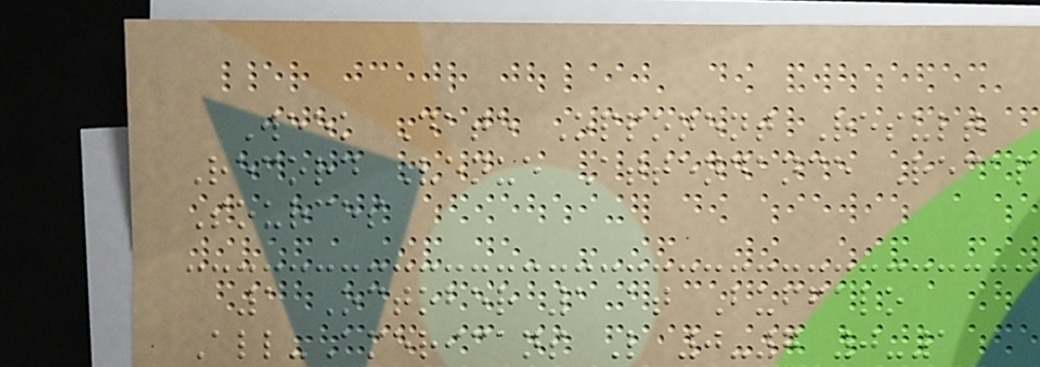Week Date Opponent Result
Record Venue Attendance Recap
Sources
1 October 1 at Buffalo
All-Americans L 0-7 0-1
